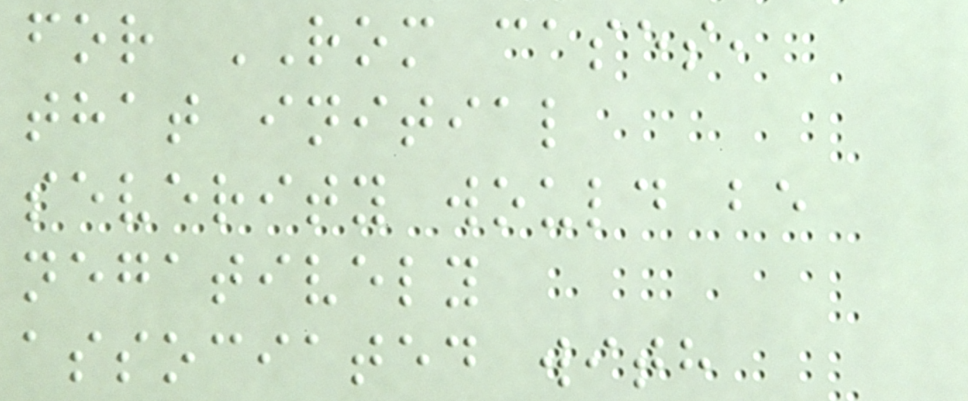for ROM cases,
that initial
severity would be
negatively
associated with
